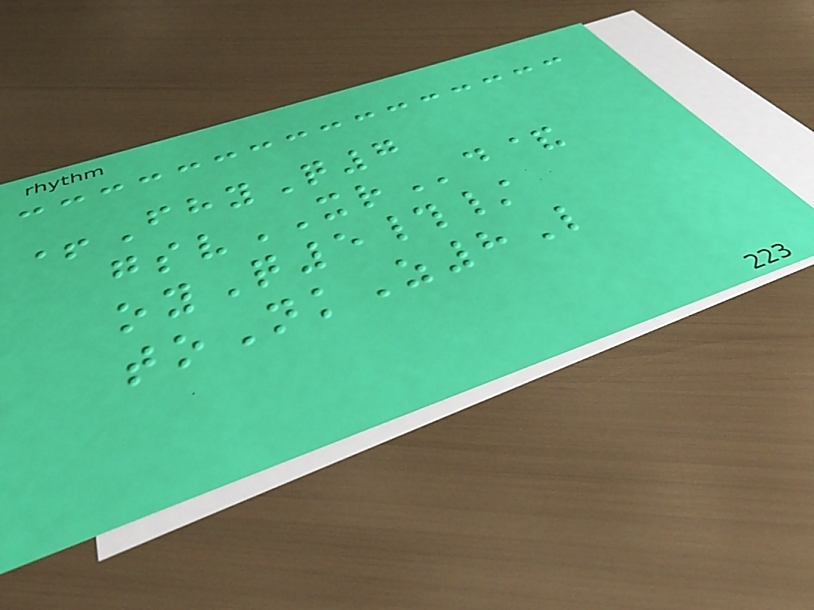+FhyQ7
gsvXRd&
oyQ5#/
toNkZ8L
